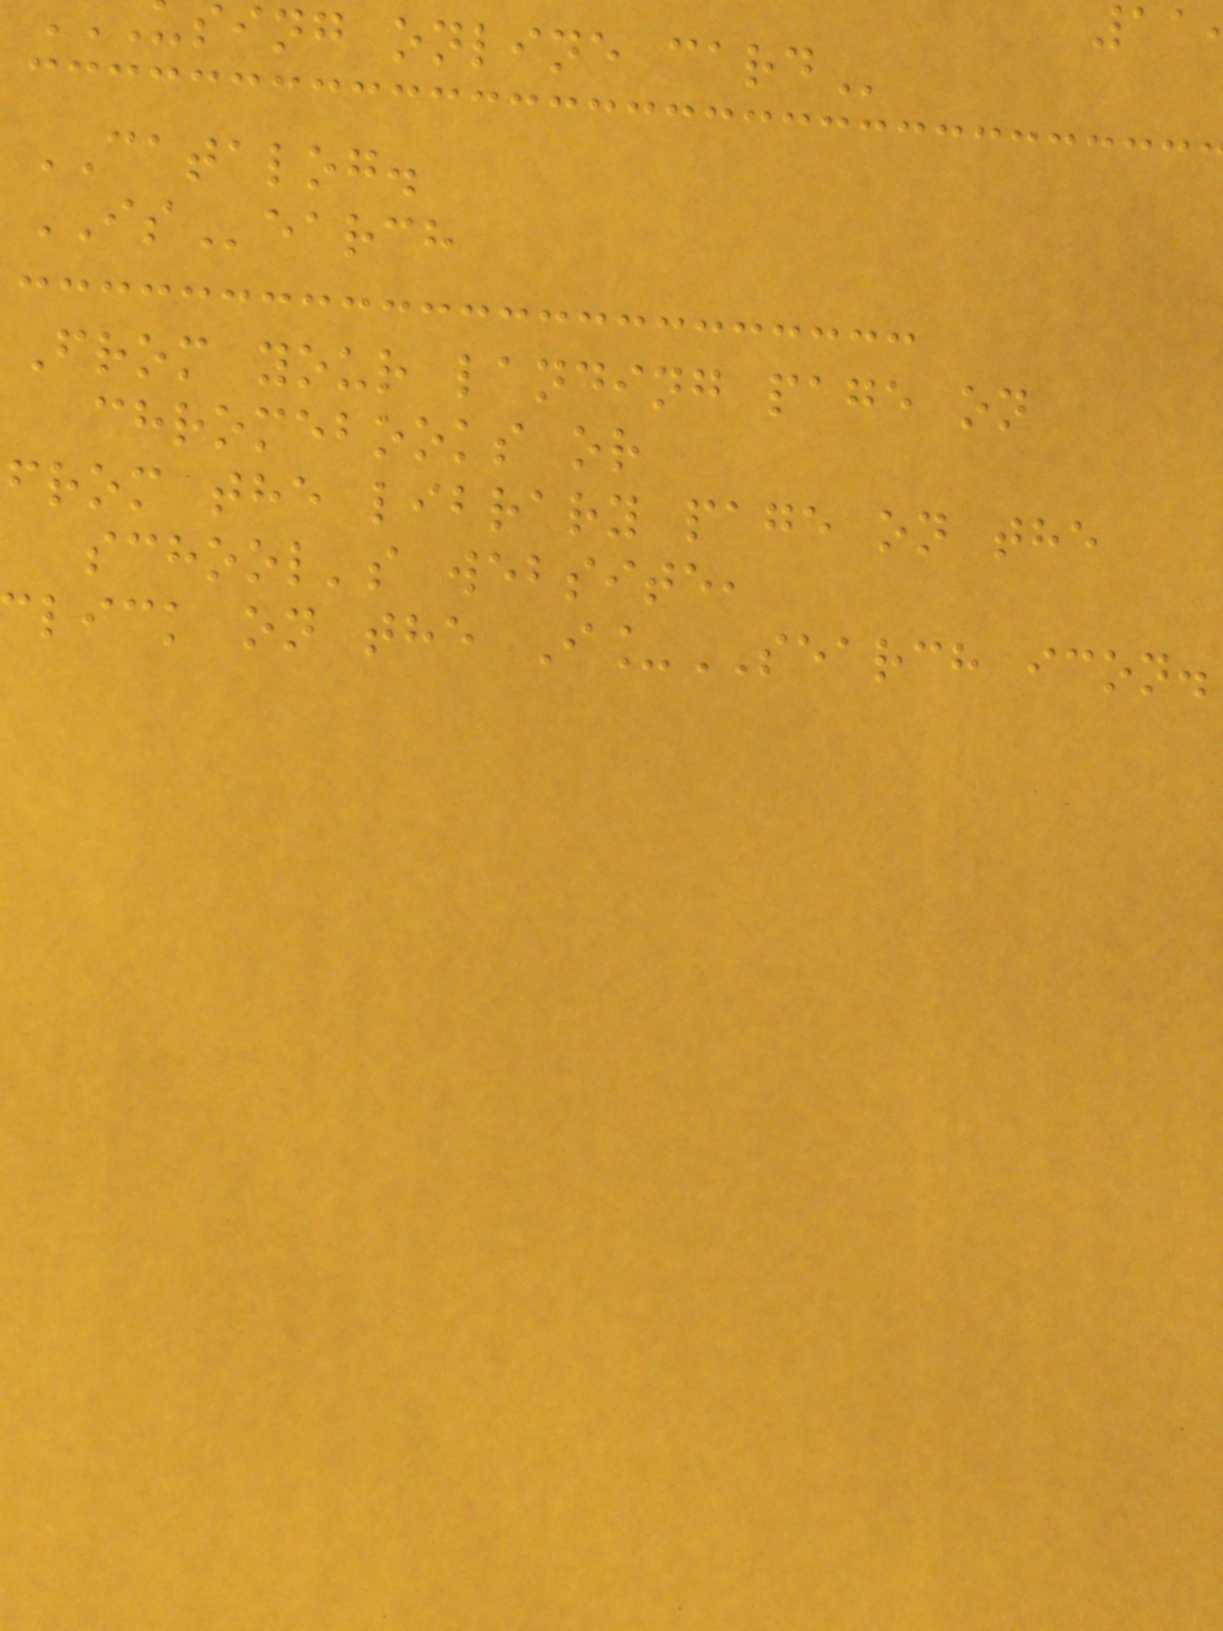sing online
CATALOG.
ISearch
From your landing page on
chromebooks or
from the library page on the
school's website,
lick on the I_SEARCH icon.
